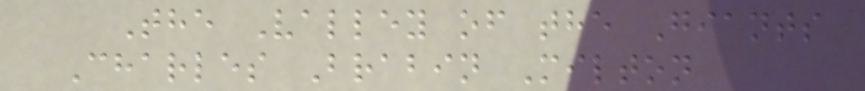The Valley of the Giants
Charles Brabin Milton
